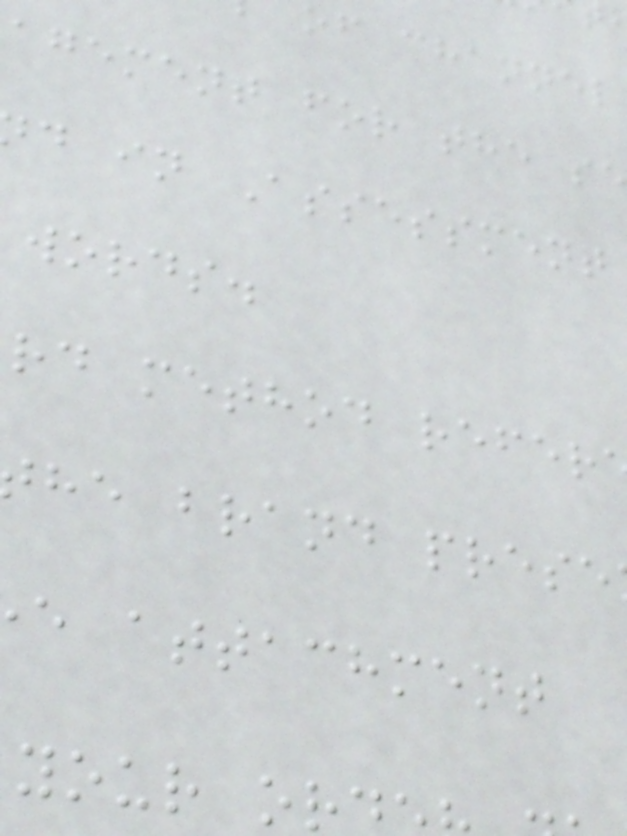of channel
agement for the s
d in Assessment
words.
rd method refer
he brand prese
e attachment
your or
